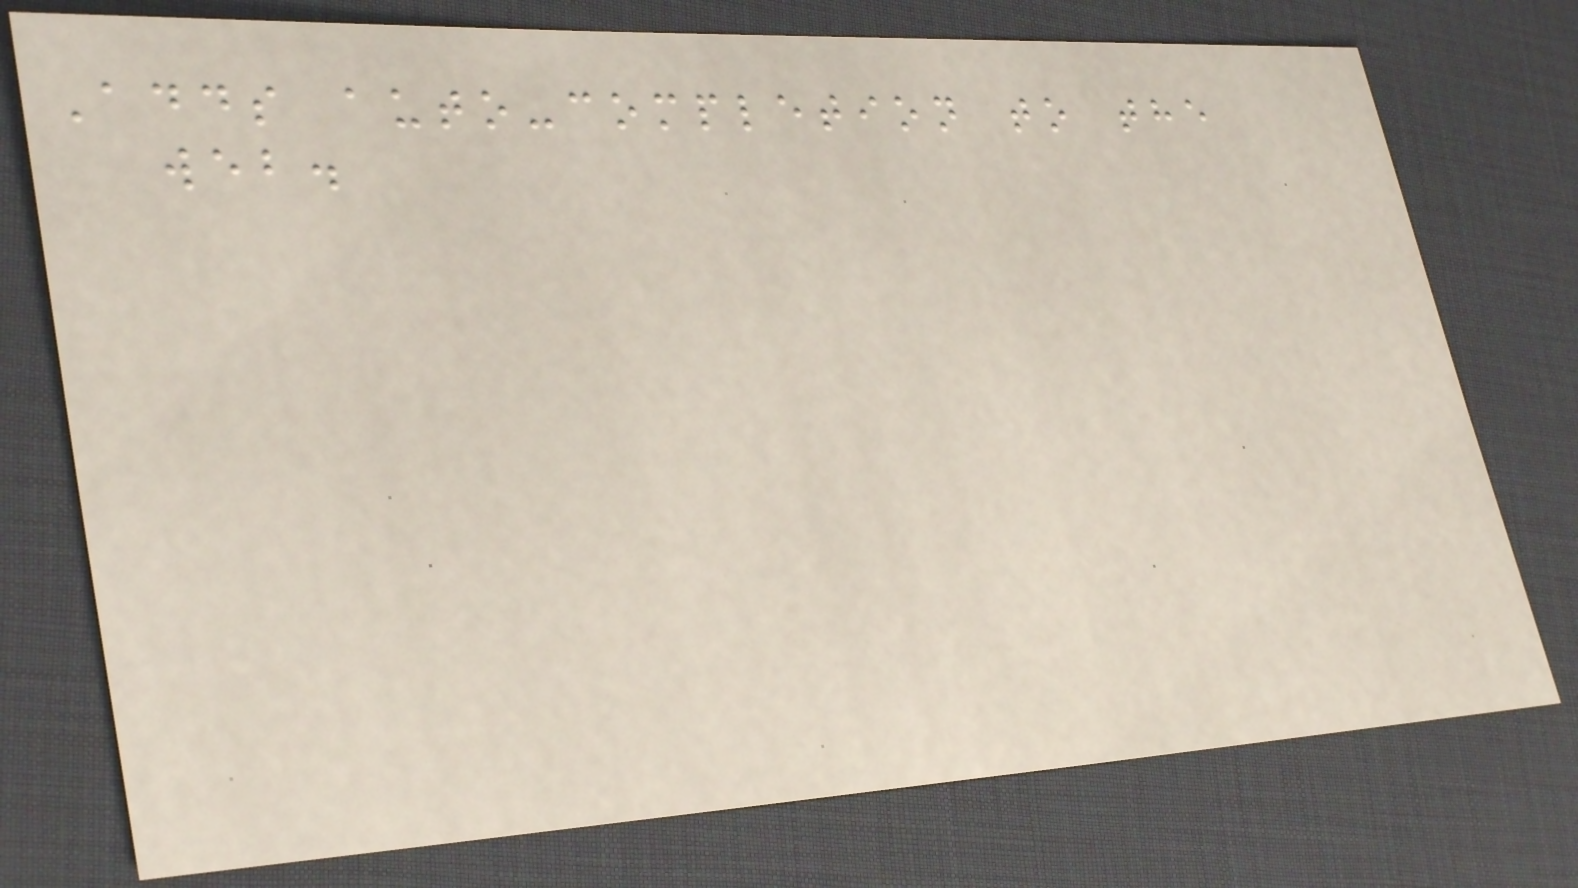Adds auto-completion to the
web.
